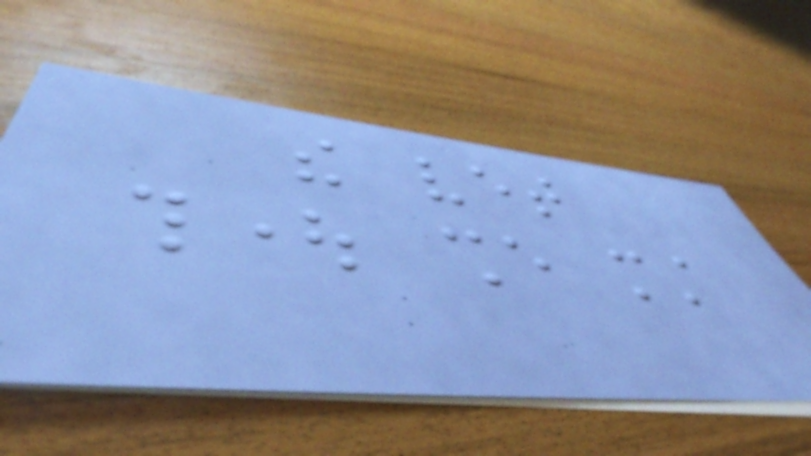the vet
thought she must
